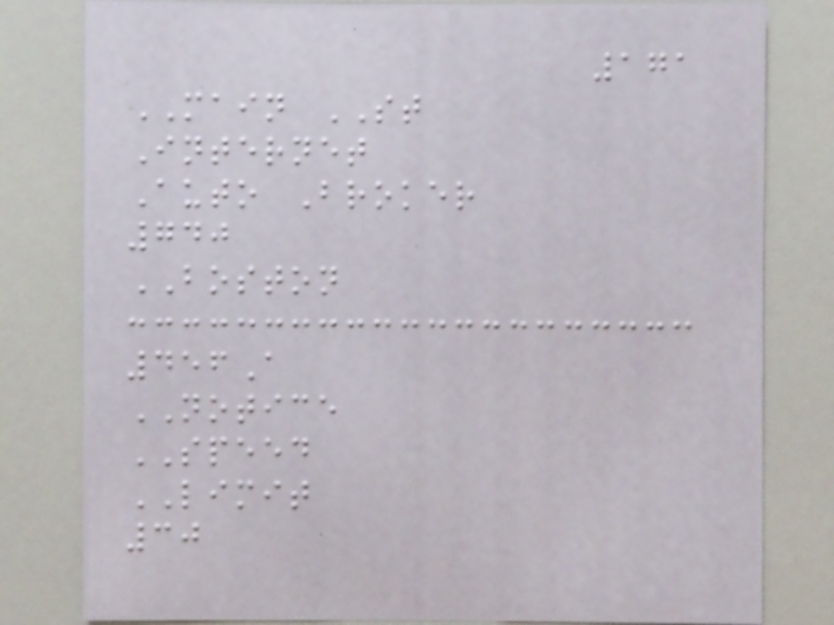171
MAIN ST
Internet
Auto Broker
740
BOSTON
456A
NOTICE
SPEED
LIMIT
30
